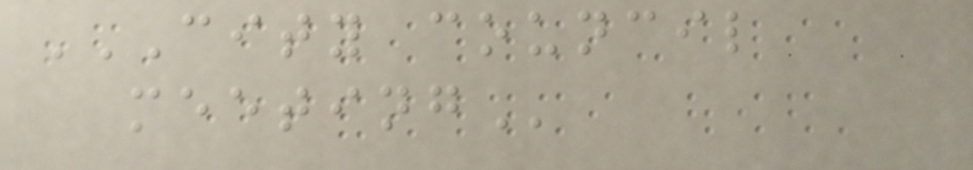CITY COUNCIL
MEETING
